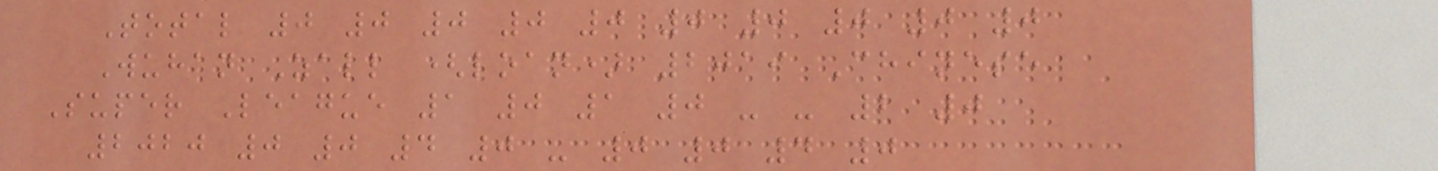Total 0 0 0 0 0 0 0 0 0 0
Wuhan Zall (loan) 2019 Chinese
Super League 1 0 1 0 - - 2 0
2020 0 0 4 0 - 0 0 4 0
